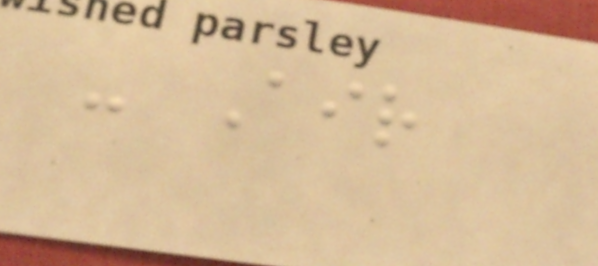- Air
